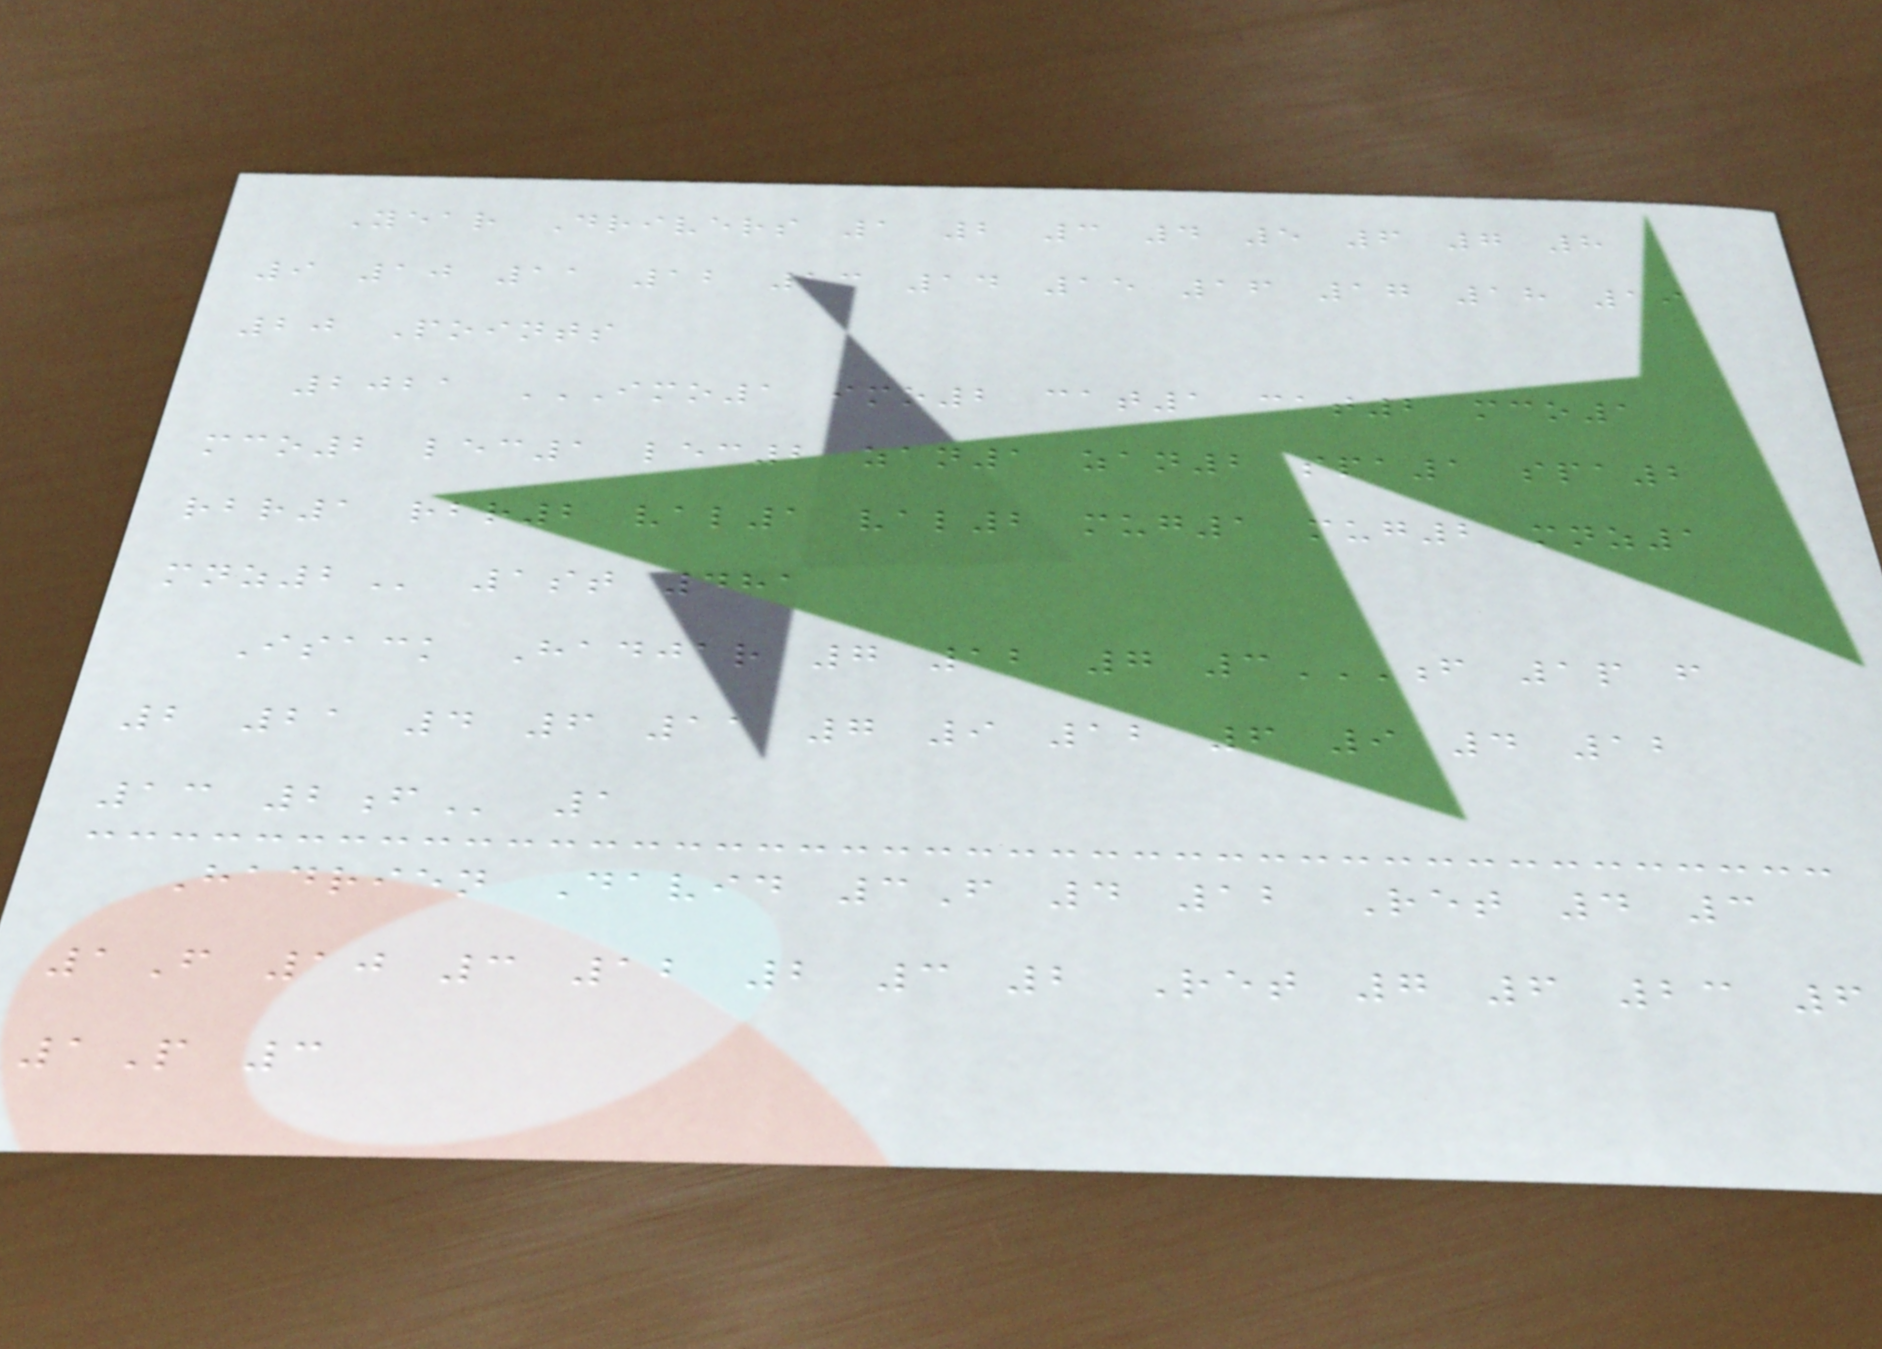Year Drivers 1 2 3 4 5 6 7 8
9 10 11 12 13 14 15 16 17 18 19
20 Points
2021 IMO1 IMO2 CAT1 CAT2 MCO1
MCO2 LEC1 LEC2 ZAN1 ZAN2 SPA1 SPA2
RBR1 RBR2 VAL1 VAL2 MUG1 MUG2 MNZ1
MNZ2 1st 481
Isack Hadjar 7 12 7 3F 1P F
2 21 4 6 11 7 9 12 6 9 4 12
13 2F 1
Hadrien David 3F 4 12 Ret 4 3
1F 10 3 12 2 3 2 Ret 7 6 23 6
1P 3
